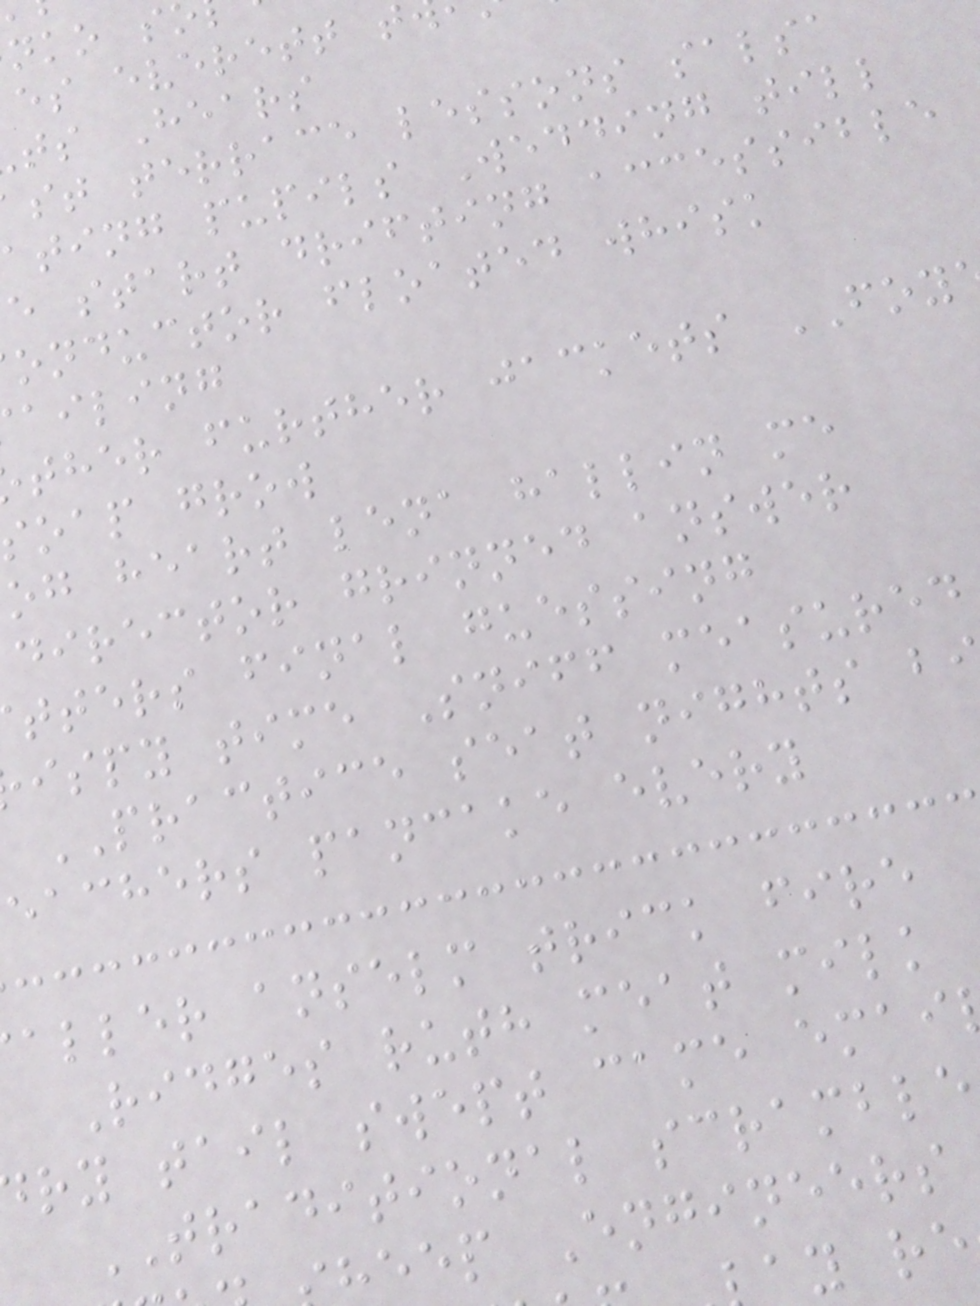nko s
es everett t
ts Hears
st terrace lessons salsa
ating pupils Wedding till
e start drifting accessible
onductor floated whisk
ailing
ther further jackets FOY
oap grow
og heart lena hallin me
director grinned answer
tters final guessing
ispy time Sniff measured
PRACTICE seat nights b
eachers pancake every
aller anselm trick fire
Ridges ruth meat milk
ry tail swept came emai
TRADITIONAL scramble
eep Engineers
